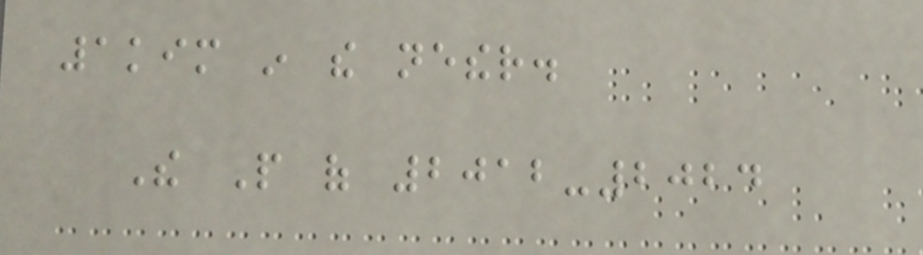1kim in the nether.
The People of 2012-2024
